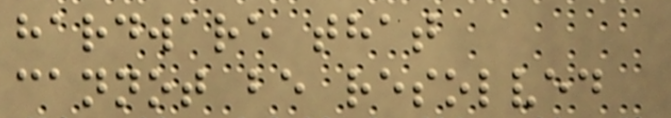hardware that
cannot be resolved
